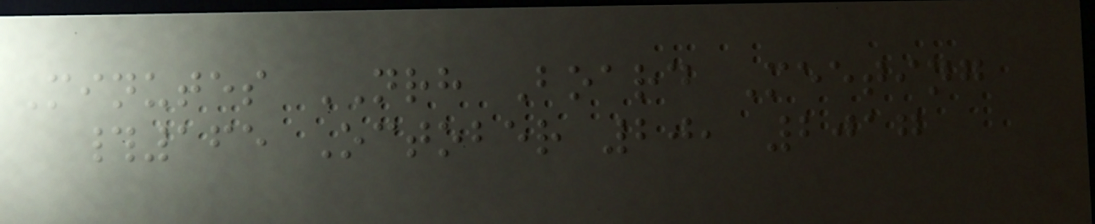Minutes NRH Board Meeting
#165 October 20, 2017
